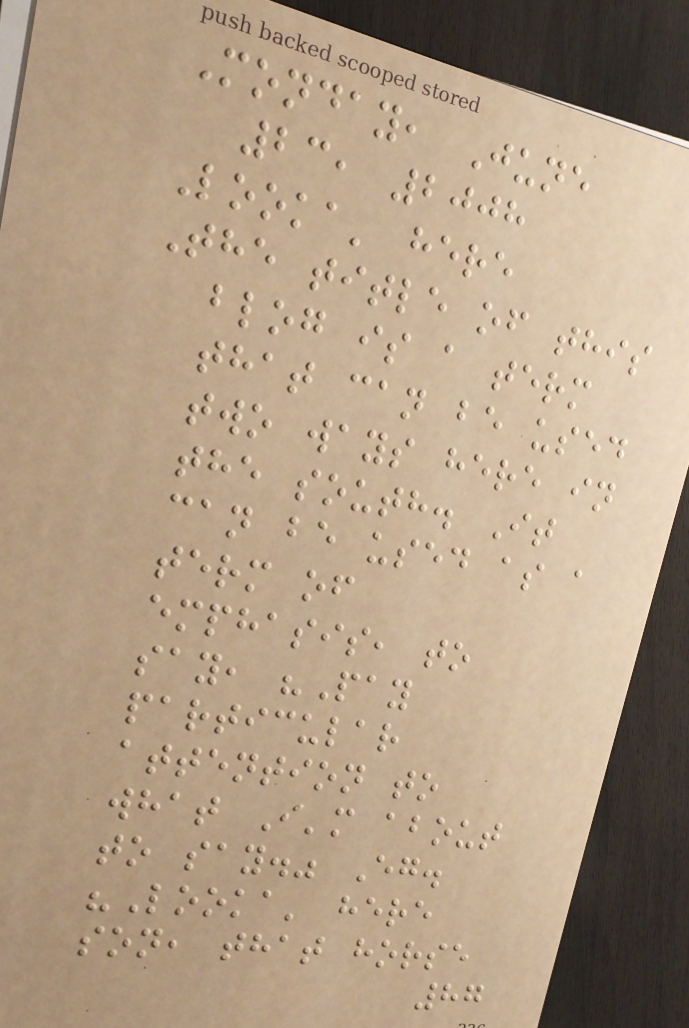Monday, June
23, 2008
Looka' here
The title of this
blog is a term
that can be used
two ways here in
the south. It
can be used as a
term of
emphasis, to
say, "Pay
particular
attention to
what I'm about
to say." Eg.
"Looka' here
son, that horse
87
